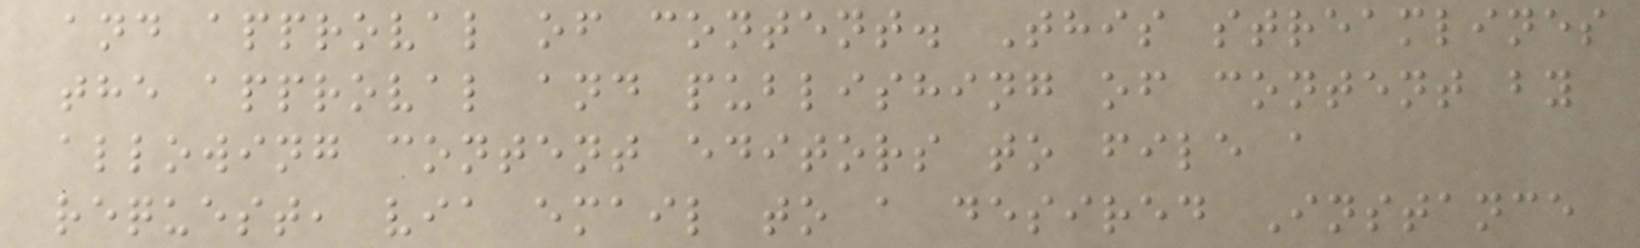and approval of content. This streamlines
the approval and publishing of content by
allowing content editors to file a
request, via email to a desired Instance
